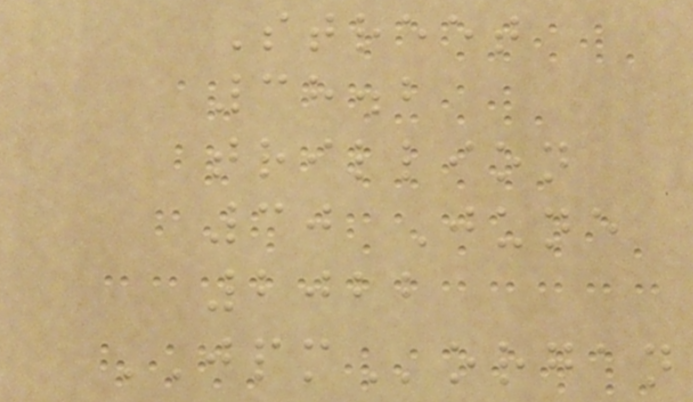Street
38.2
trillion
30 June
2022
JPMorgan
